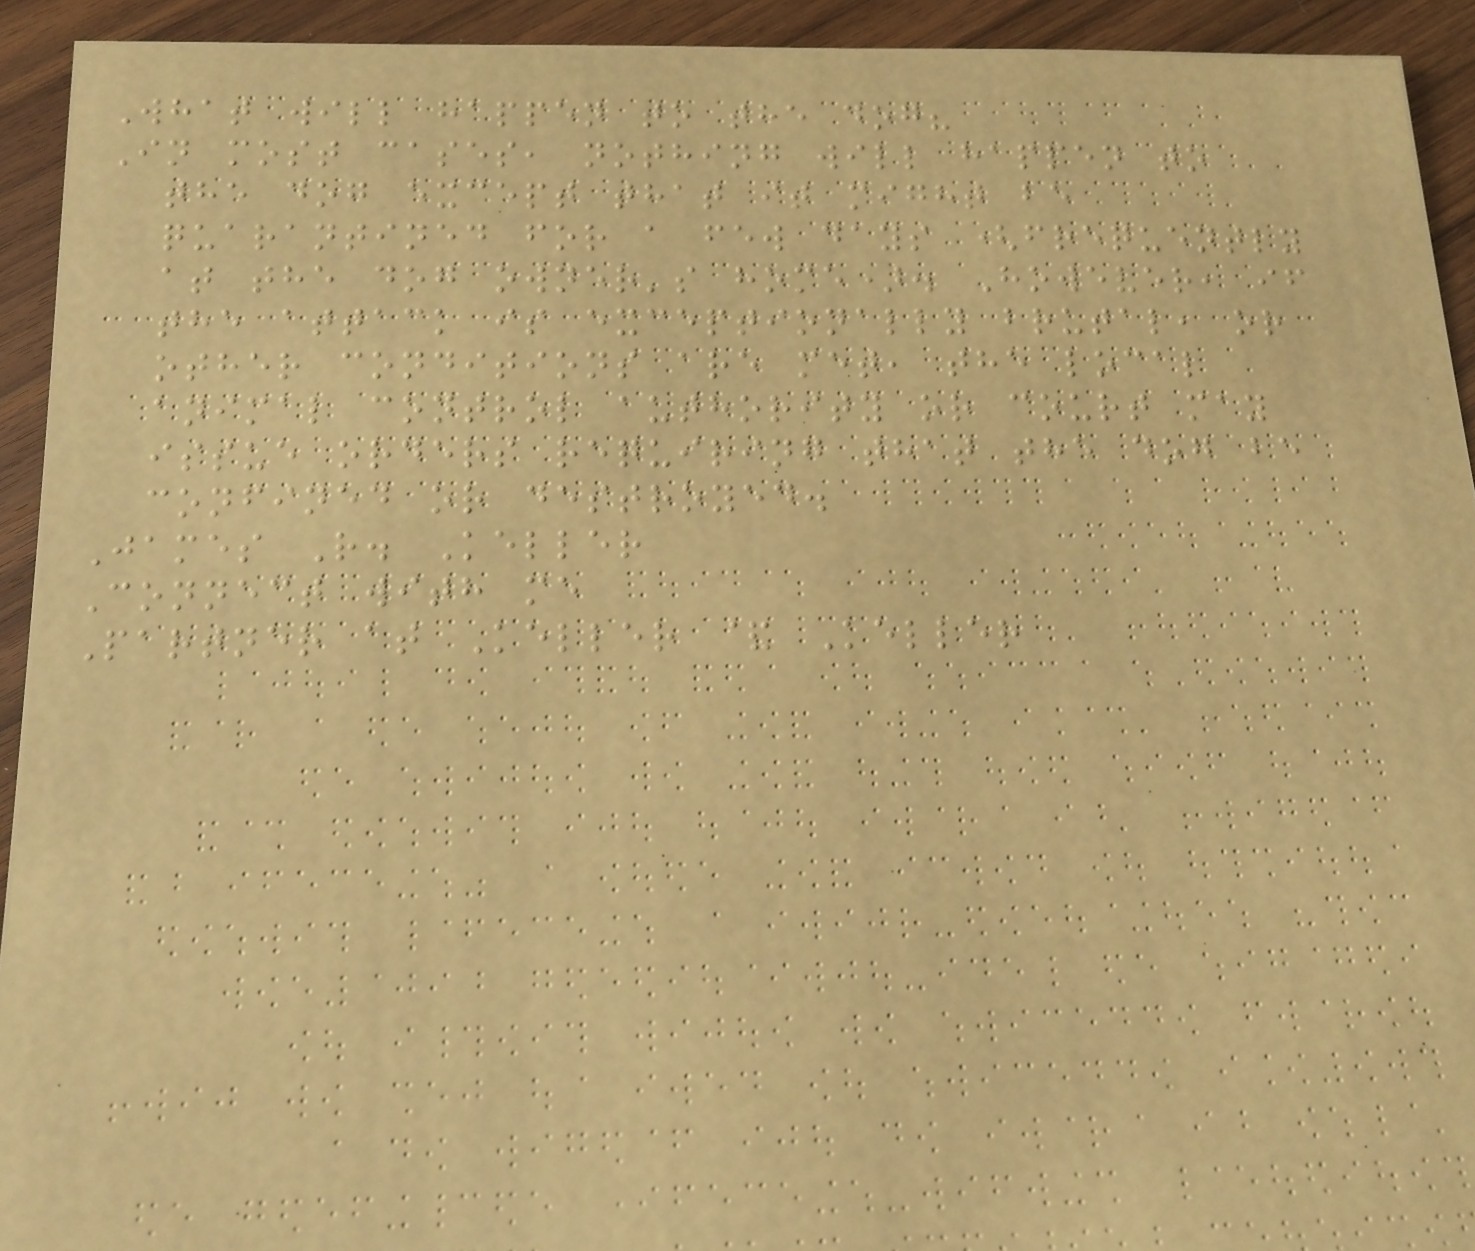What will happen to the dog?
In most cases, nothing will happen to
the dog except that it might be
quarantined for a few days (frequently
at the dog owner's home). However, if
the attack is exceptionally brutal, or
other conditions are met, the local
animal control authority or court may
issue orders requiring that the dog be
confined or destroyed.
James R. Keller
Connect with me
Partner at Keller & Keller
